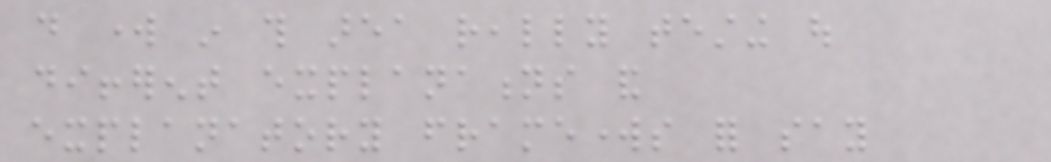do work in this area really testing out
different explanations and
explanatory frameworks for say
